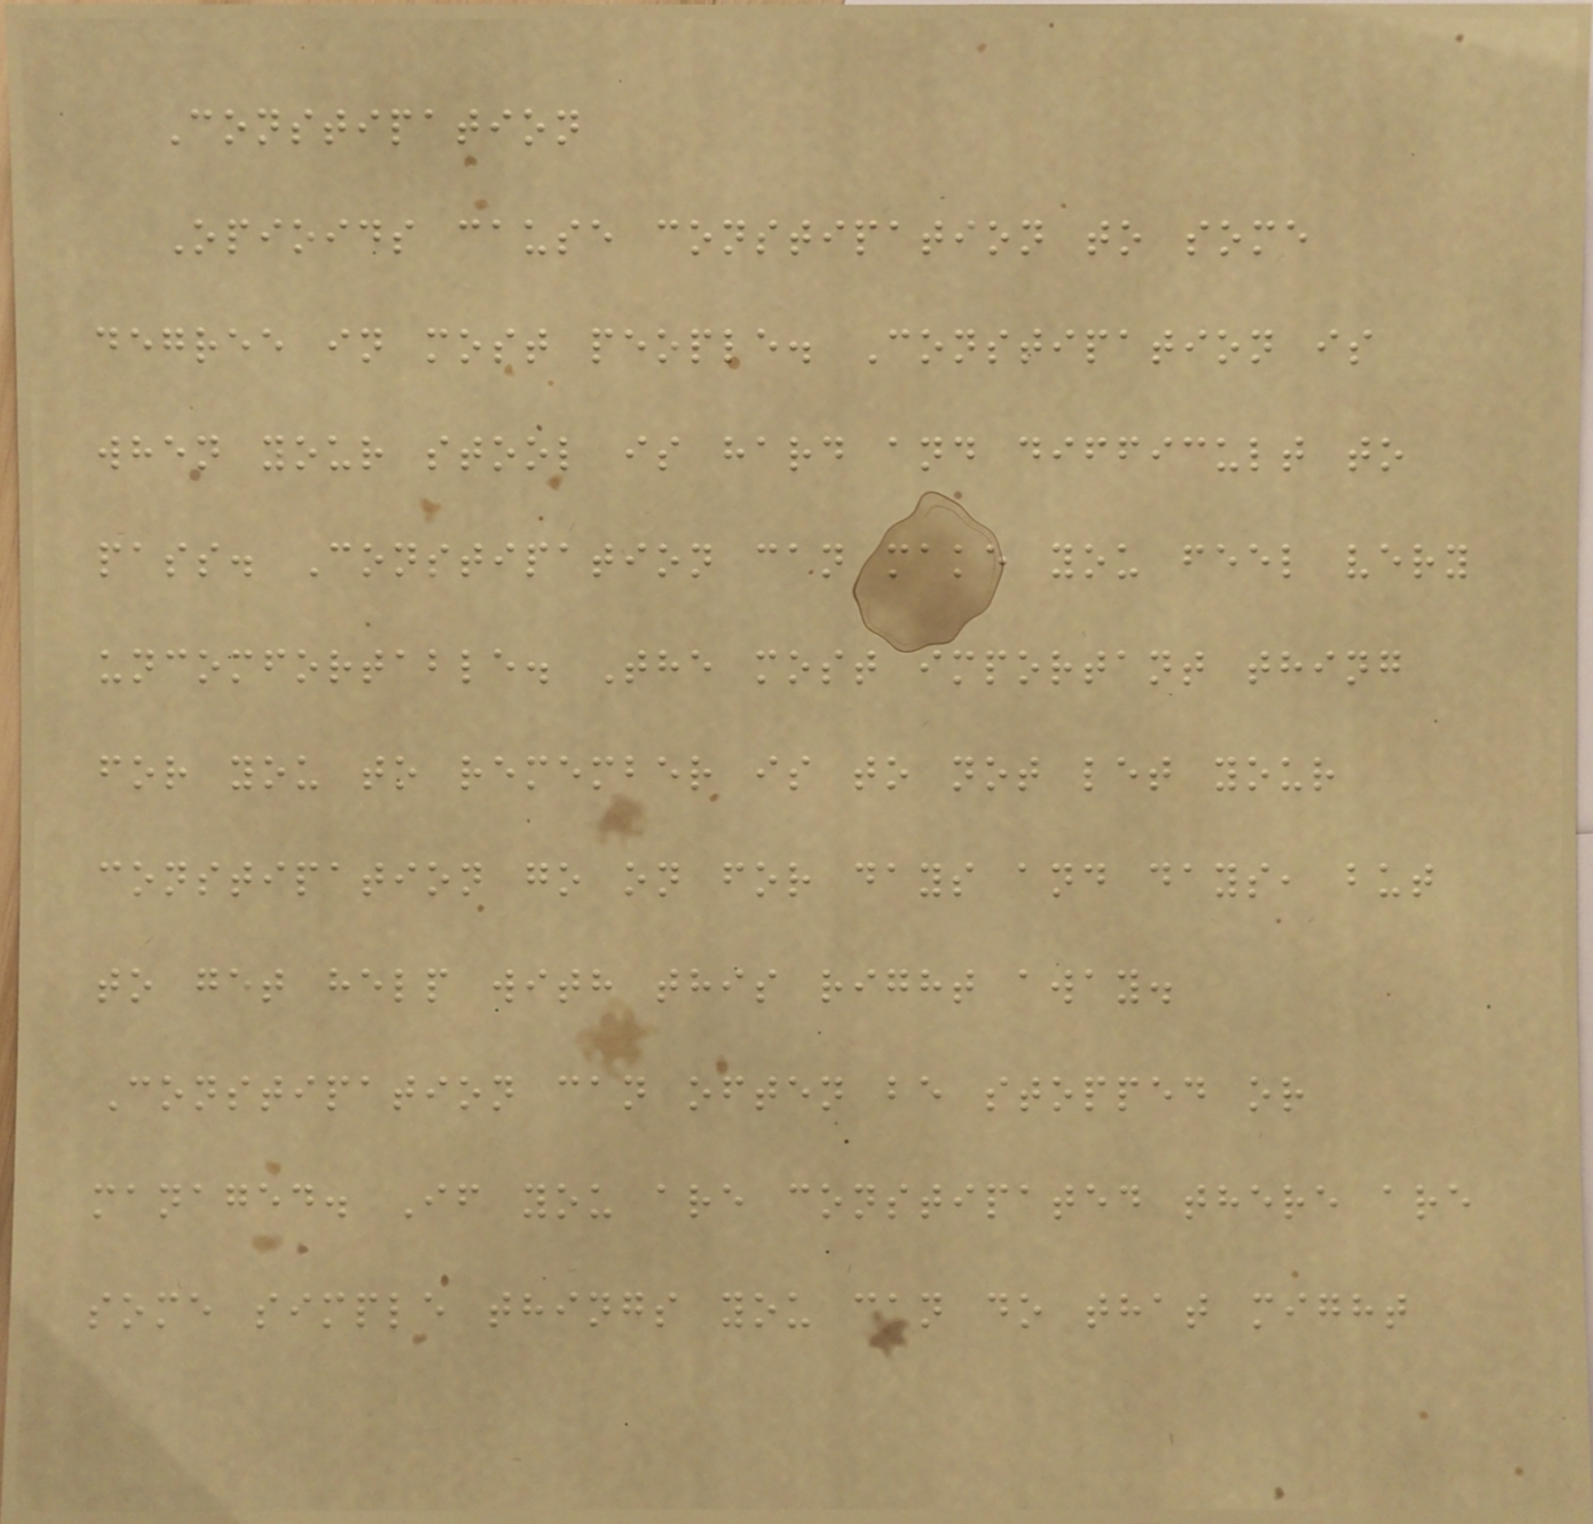Constipation
Opioids cause constipation to some
degree in most people. Constipation is
when your stool is hard and difficult to
pass. Constipation can make you feel very
uncomfortable. The most important thing
for you to remember is to not let your
constipation go on for days and days, but
to get help with this right away.
Constipation can often be stopped or
managed. If you are constipated there are
some simple things you can do that might
